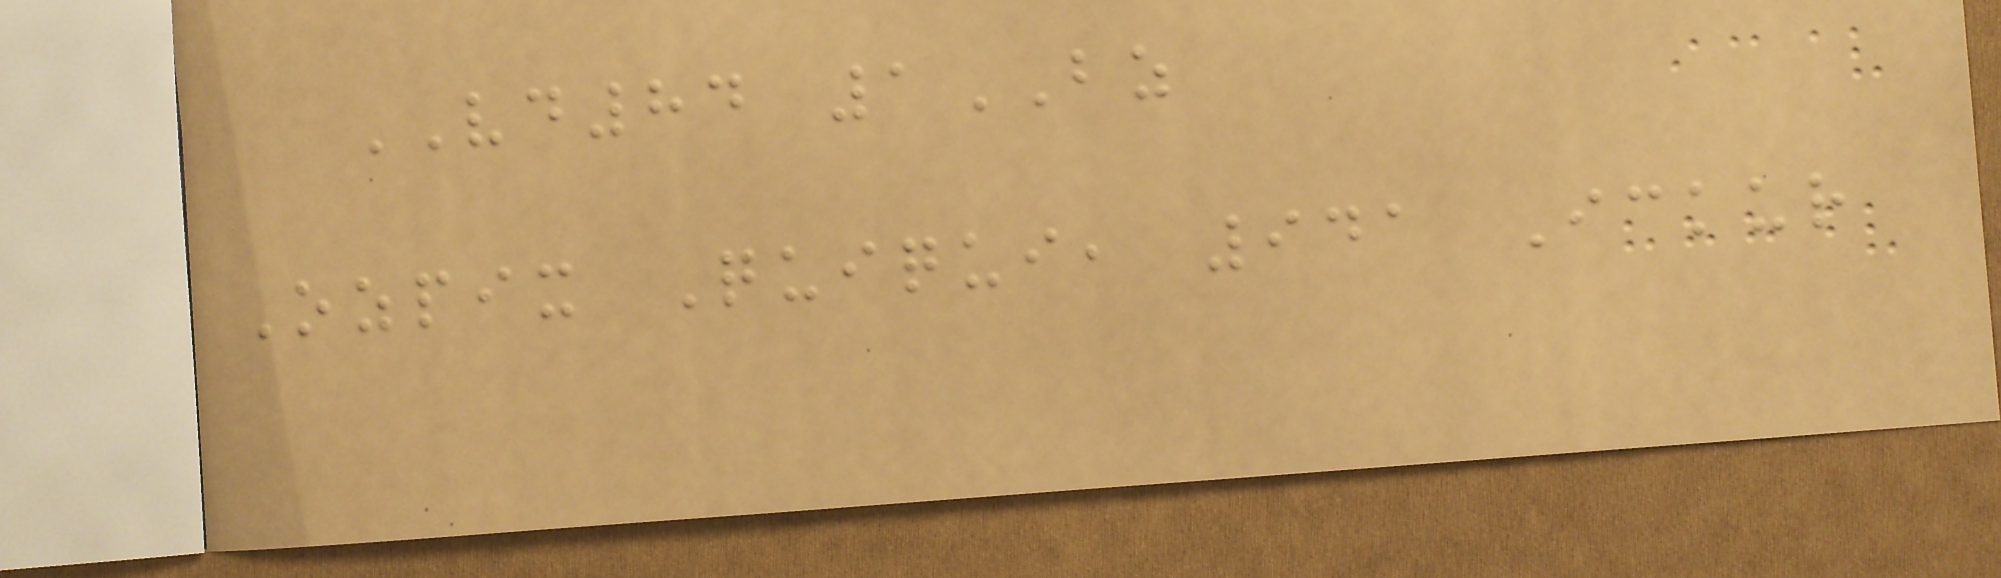VD84 1BZ
Ozpix Quiqui, 941 Ickur
